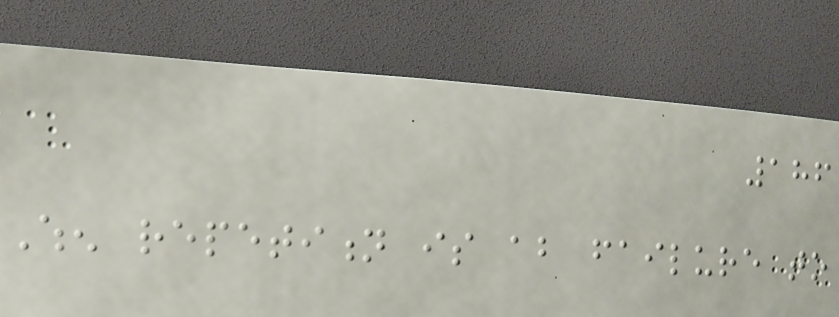186
When repetition is about failure to
